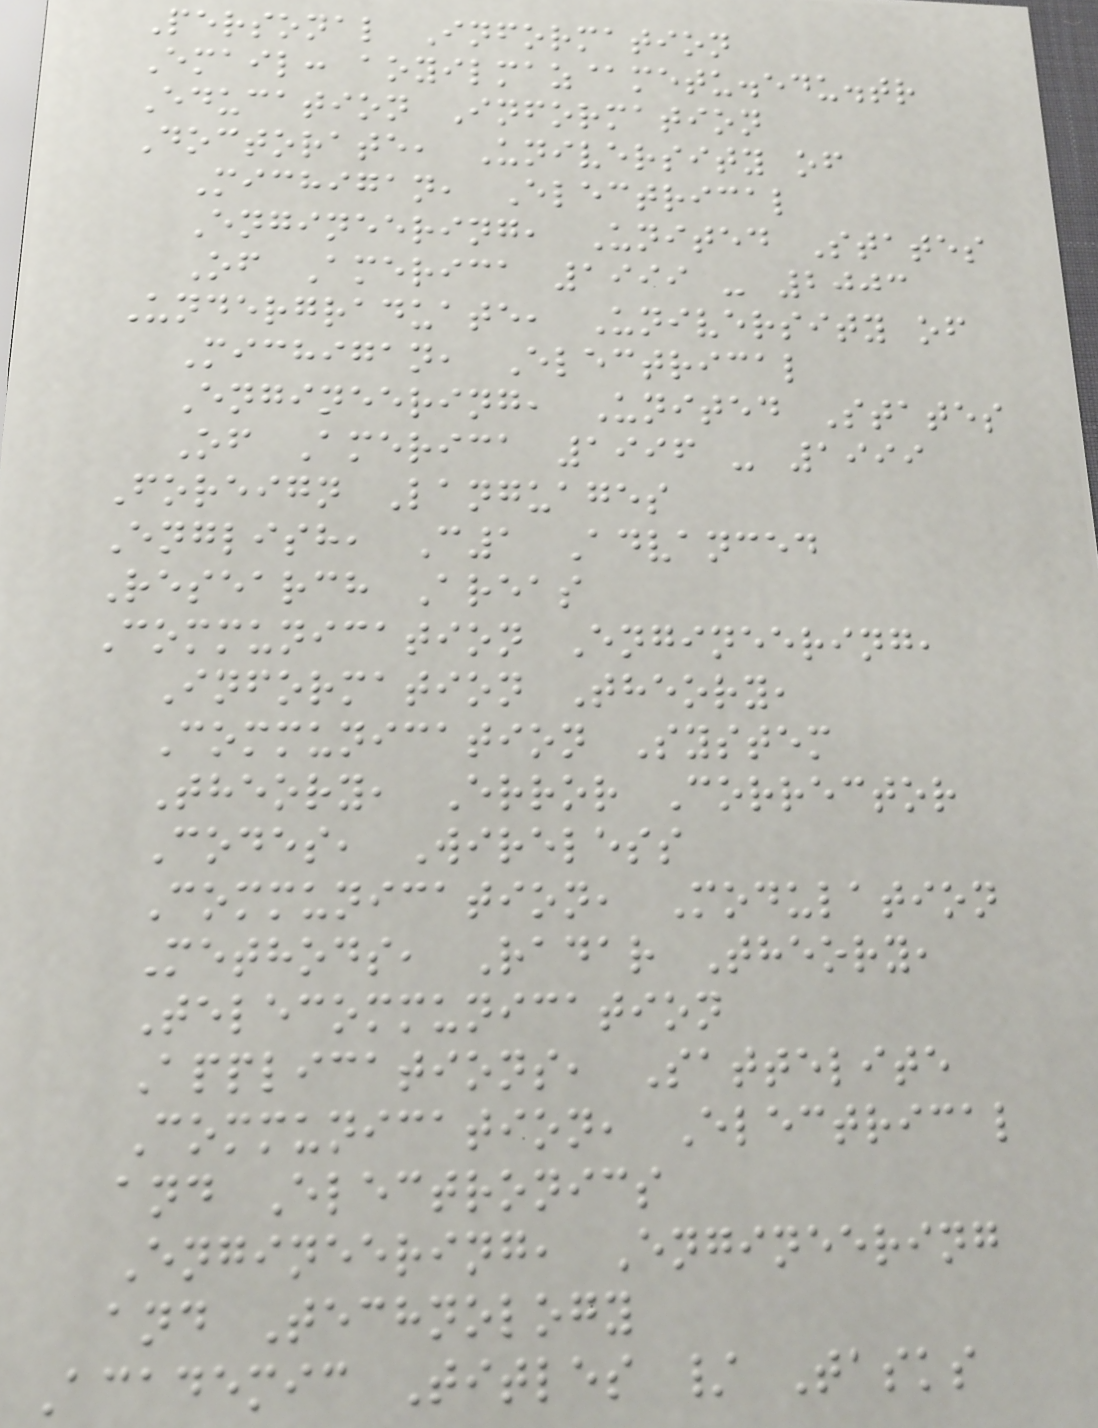Personal Information
Email: aoyilmaz@metu.edu.tr
Education Information
Doctorate, University of
Michigan, Electrical
Engineering, United States
Of America 1999 - 2003
Undergraduate, University of
Michigan, Electrical
Engineering, United States
Of America 1996 - 1999
Foreign Languages
English, C1 Advanced
Research Areas
Communication Engineering,
Information Theory,
Communication System
Theory, Error Corrector
Codes, Wireless
Communication, Modulation
Methods, Radar Theory,
Telecommunication
Applications, Sattelite
Communication, Electrical
and Electronics
Engineering, Engineering
and Technology
Academic Titles / Tasks
